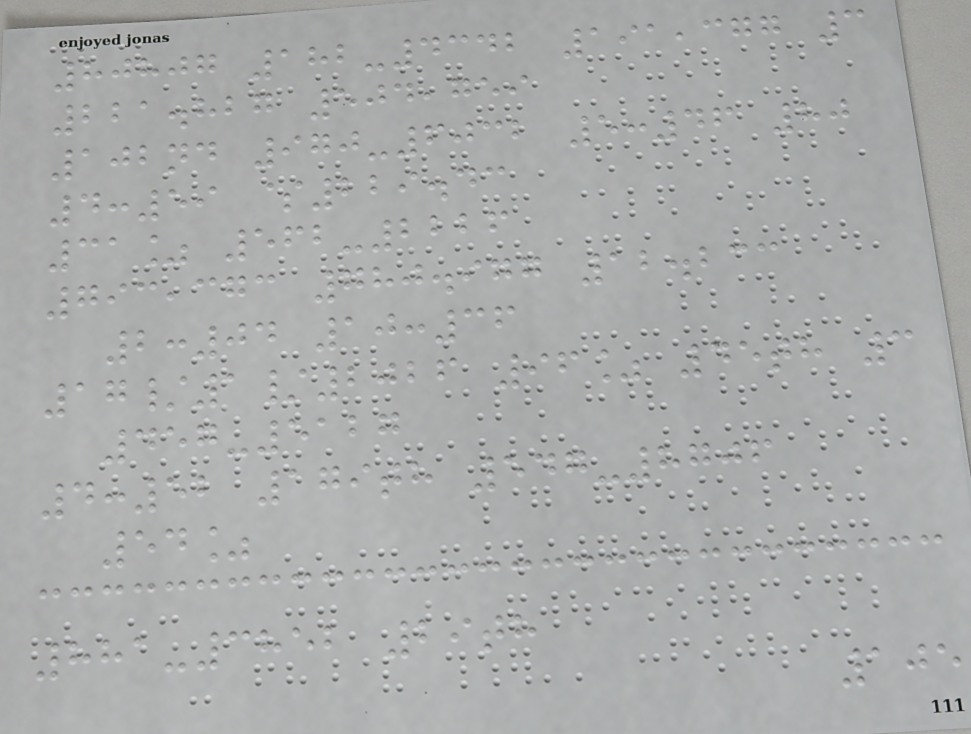80807 182-4342 191,377 3
221.827 504,759
102nd 970-6032 5:46 80
4:59 $229.43
31% 562-2226
793,373 780.977 12.233
2:04 10:36
17/1/2026 96% 45th 3
457-5127
4:52 179th 547-8706
54%
881-3852 29th
105
